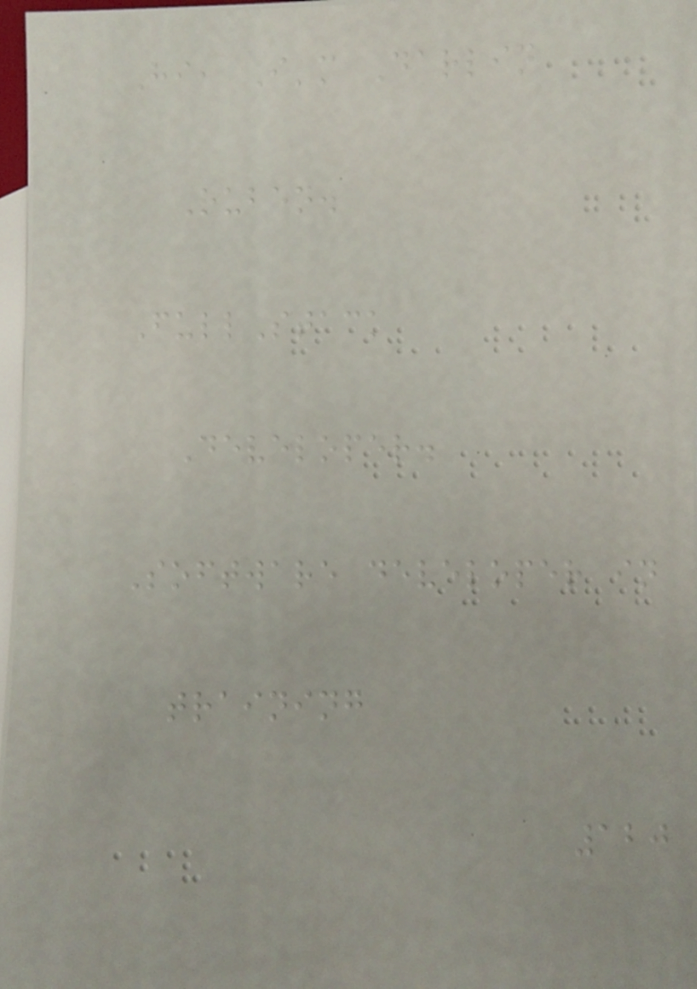Hi, I'm Darlin
Ruben.
FullStack
Developer.
Software developer in
training
120
